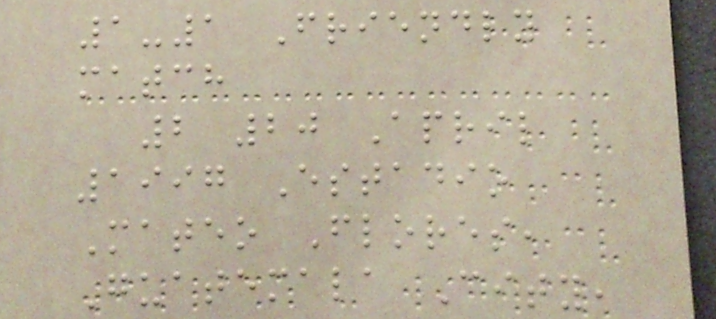1-1 Friendly
match
2 20 April
1997 Estadio
Mateo Flores,
Guatemala City,
